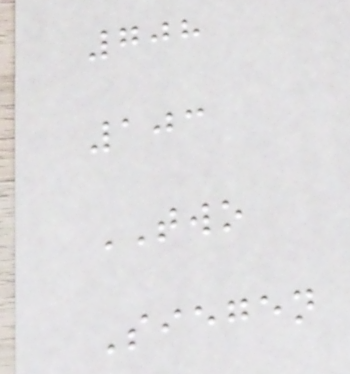708
103
TWO
Siegen
